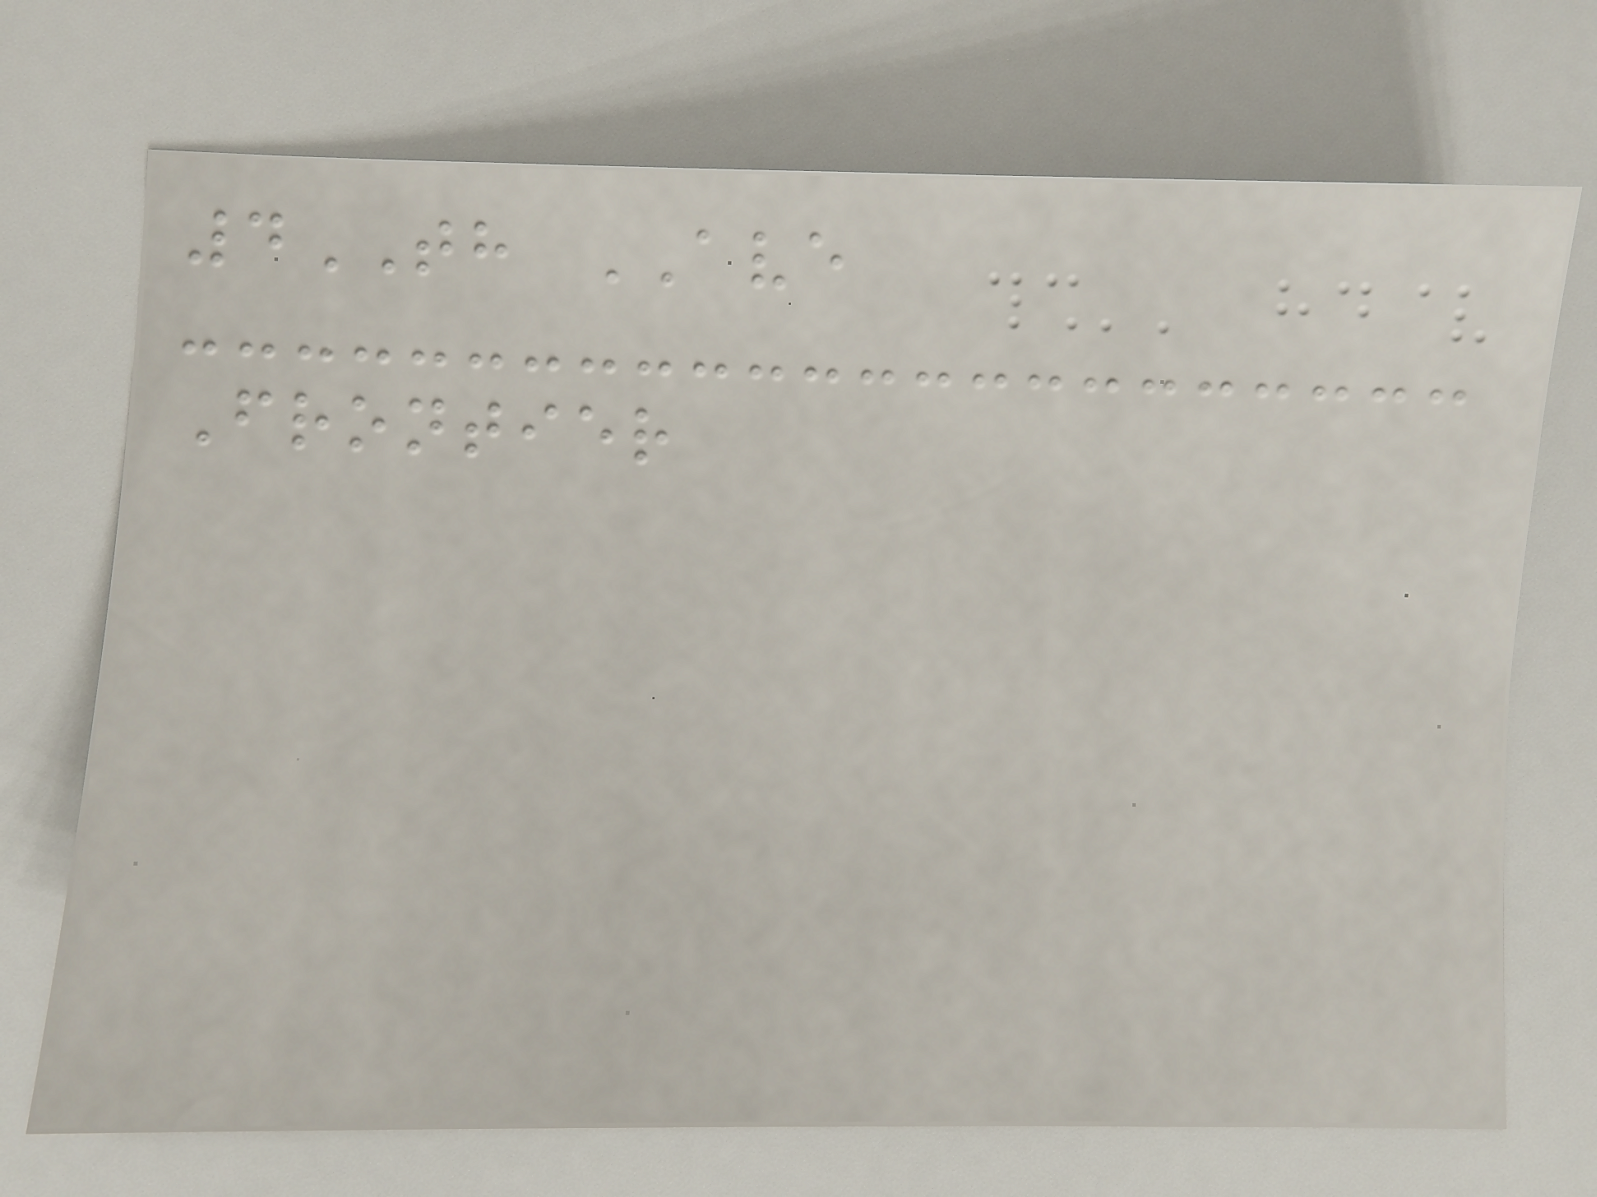4TH AVE
Frontier
